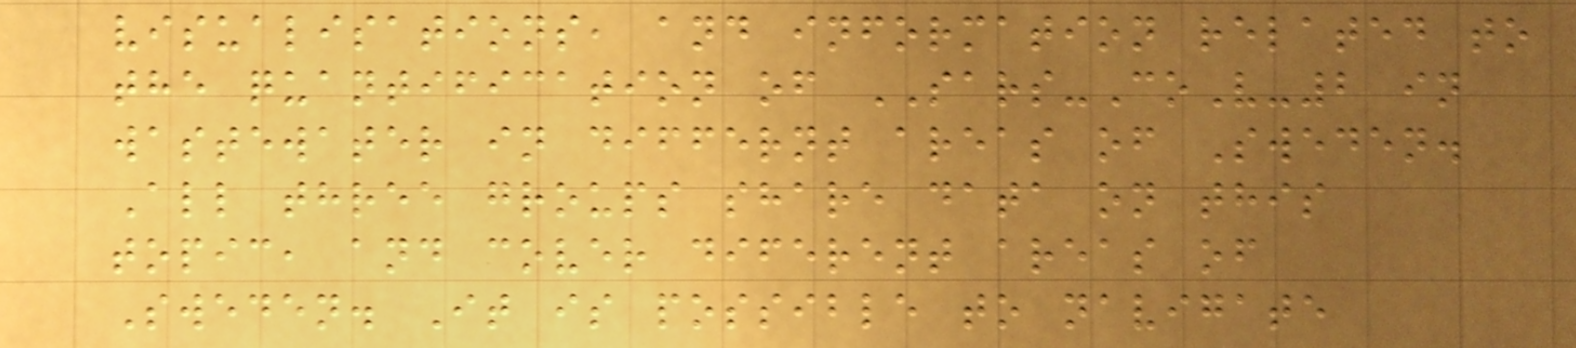visualisations, and information related to
the quantification of SARS-CoV-2 in
wastewater in differnt areas of Sweden.
All three groups share data on this
topic, and cover diferent areas of
Sweden. It is possible to navigate
